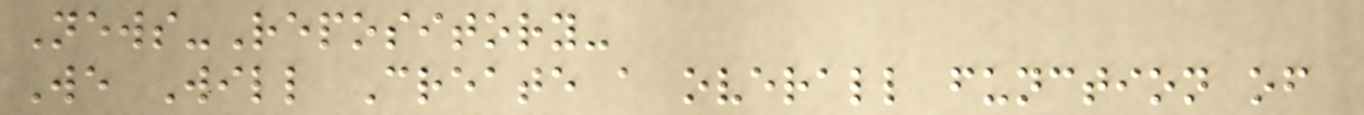News-Repository-
We Will Create a overall function of
